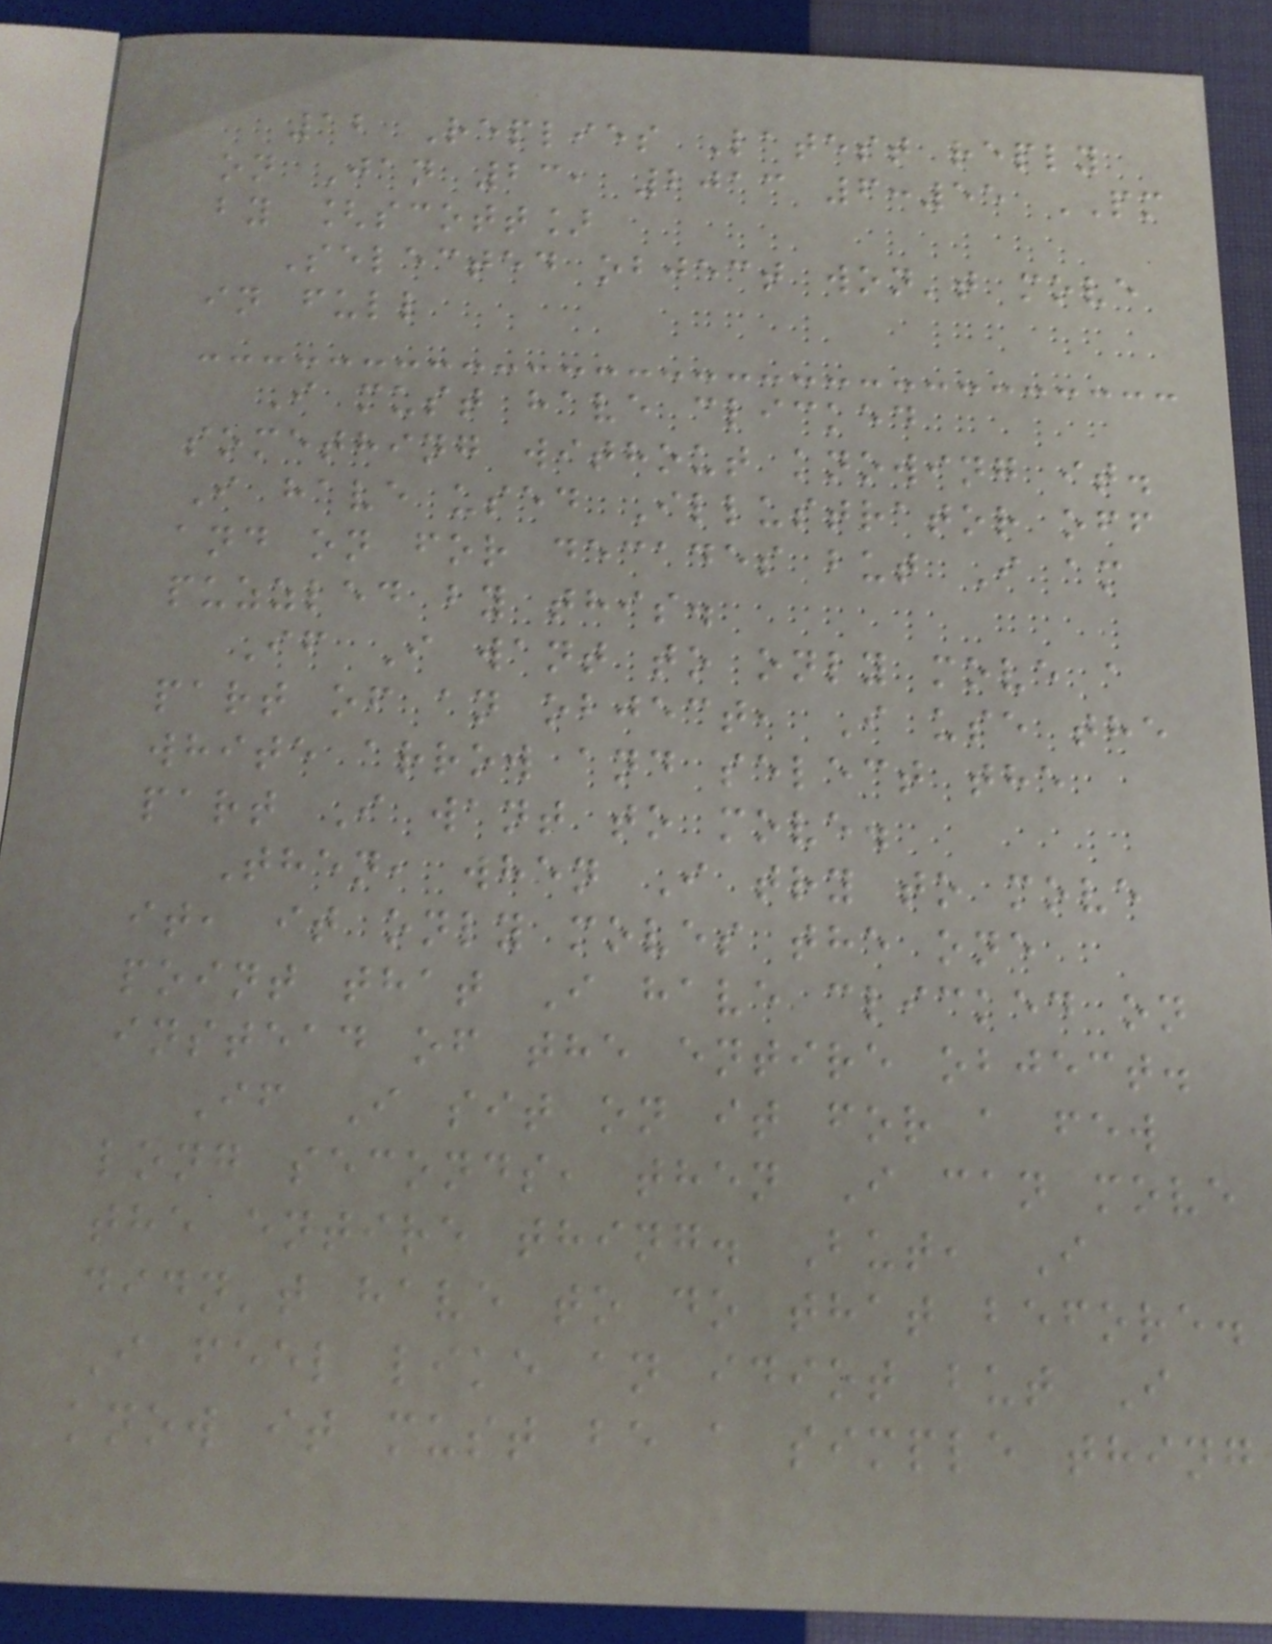12 Replies Latest reply
on Jan 23, 2013 6:55 PM
by [scott]
Selected object won't move
in full
I must have clicked
something without knowing it.
I have used Illustrator off
and on for decades but I am
puzzled by this.
If I want to only move a
part of an object, I use the
white arrow and select the
part I want to move.
Then, when I try to move
it, it only moves the one
point that I have clicked on
instead of the entire object.
If I sit on it for a few
long seconds, then I can move
the entire thing. But, I
didn't have to do that before.
I feel like an idiot but I
know it must be a simple thing
